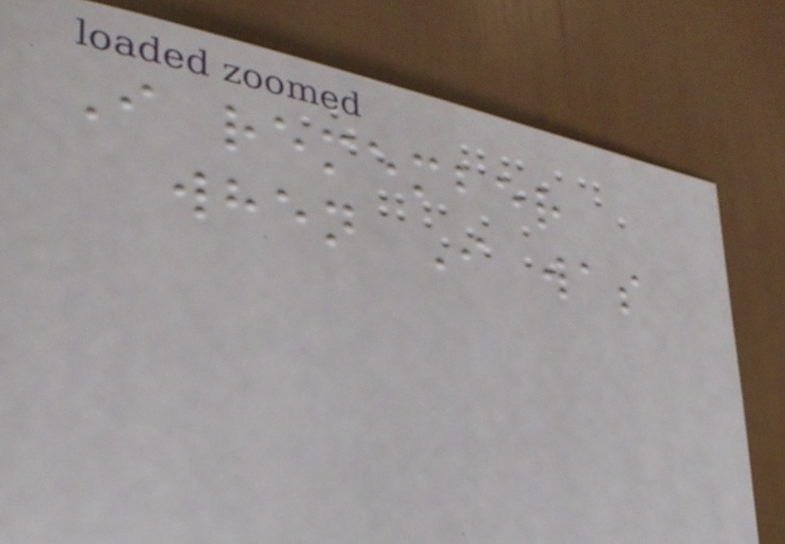I remember
when I was
